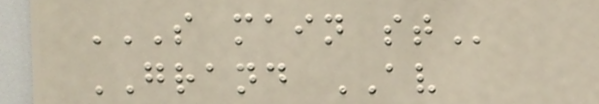S MAIN ST
GRAND AV
